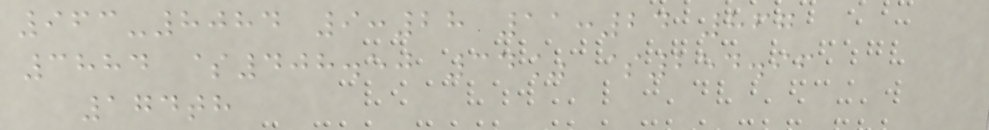963-8084 9:28 11:24 867
3884 $408.50 34% $254.96
174th
